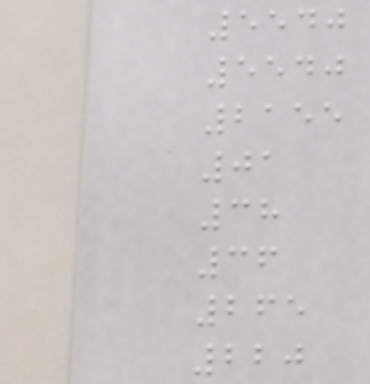5540
5540
2155
01
38
36
265
220
